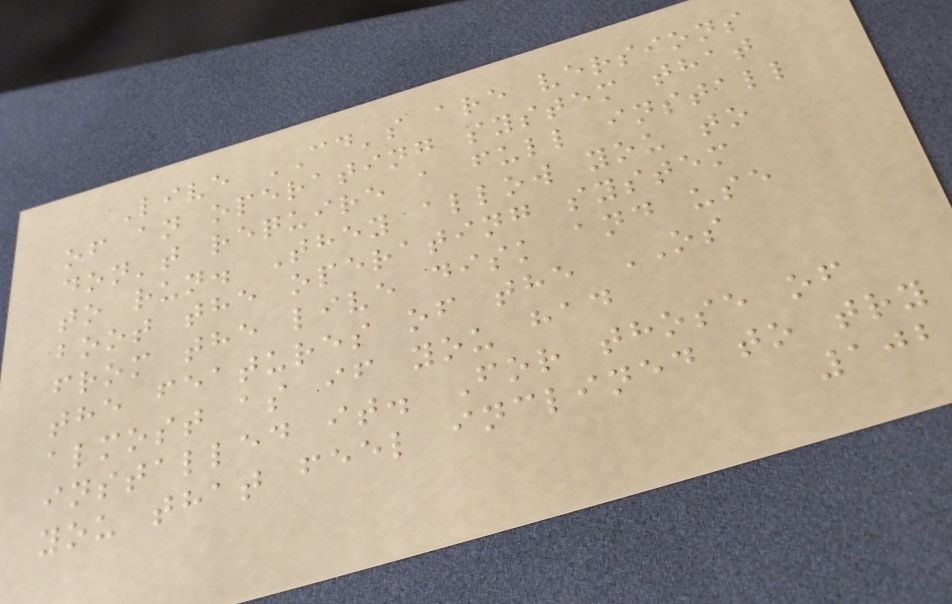Live CD's are versions
of an operating system that
don't require a full install
to run. They allow you to
boot the operating system
from the live disk and use
the features of the OS
almost as if you had
installed it. For those of
you that feel inclined to try
102
